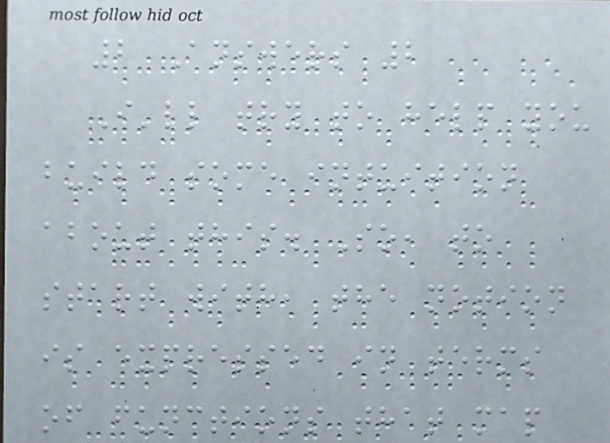2 Answers 2
I'll try to help you
build some intuition
about this. So, to
start with, the notion
is expressed in terms
of functions that map
